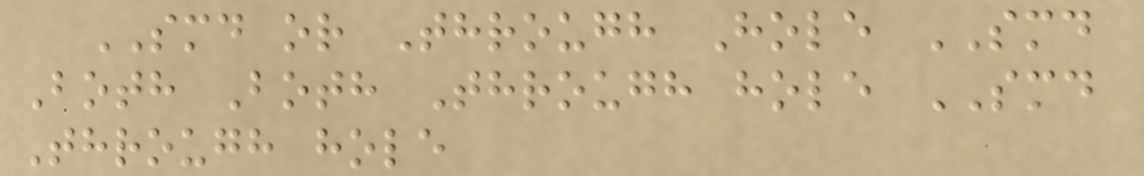SMD or Through Hole SMD
Both Both Through hole SMD
Through hole
